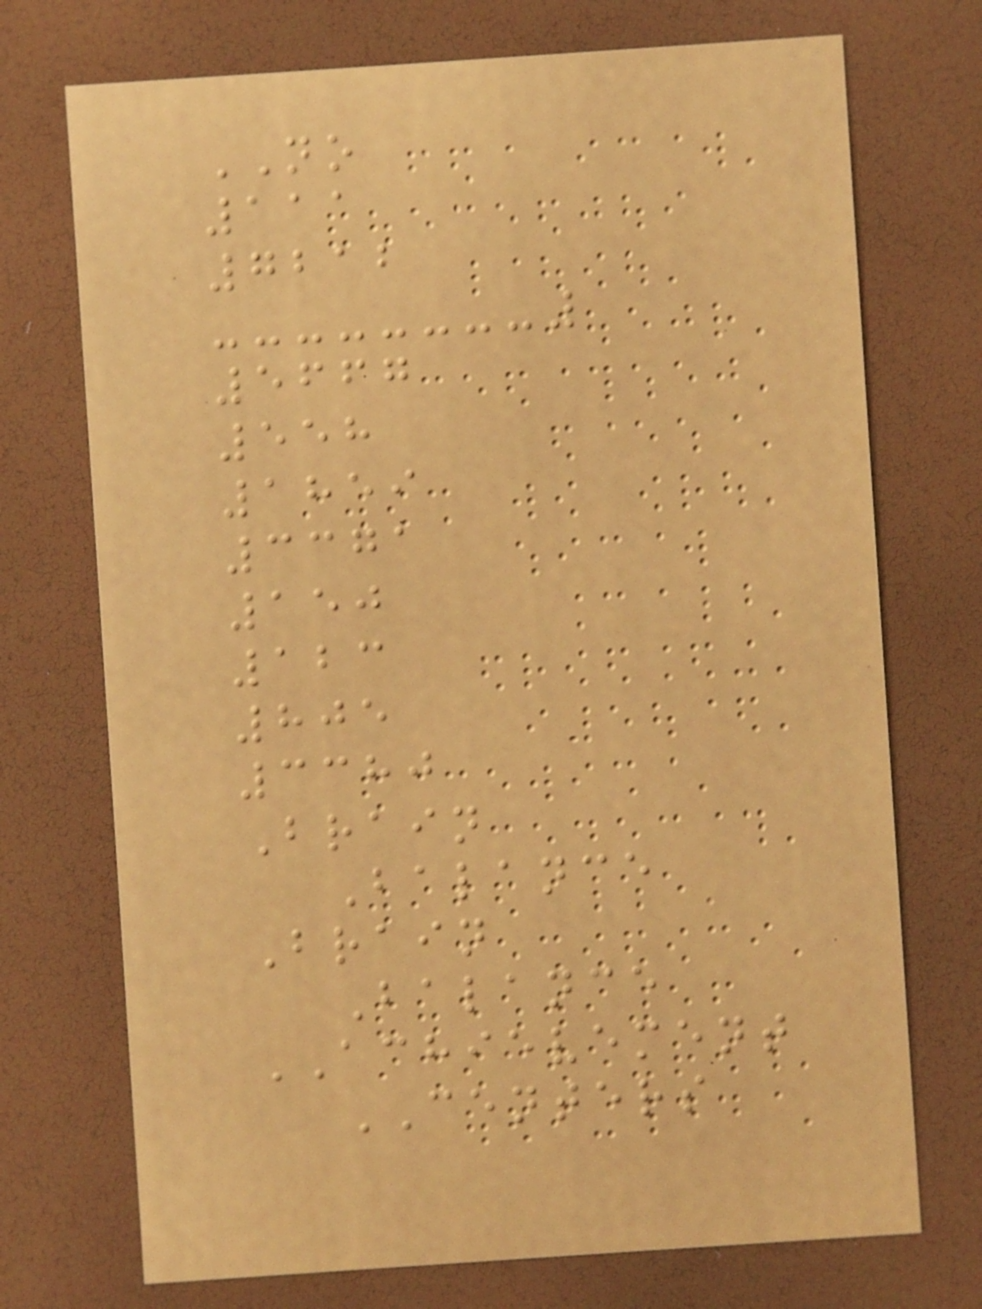NO
111
7212
5667
558
1859
3371
150
123
805
3380
Brain
Balance
Brain
Balance
ACHIEVEMENT
CENTERS
